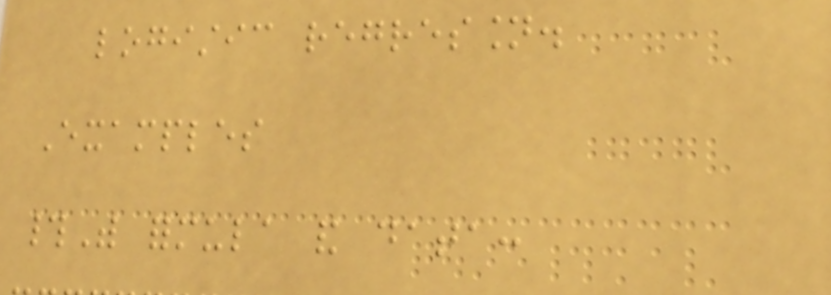logistic regression.
Examples
#With formula and data:
